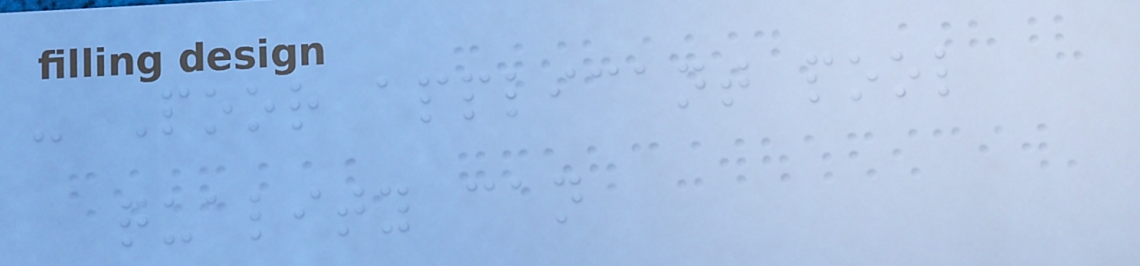- Poor applicant pool
quality can
